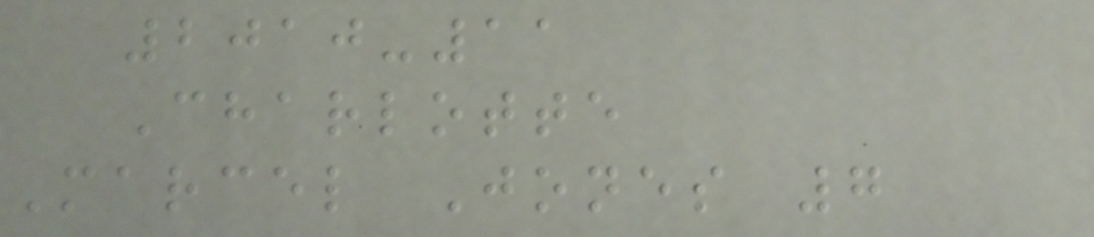2010-11
Charlotte
Marcel Jones 7
